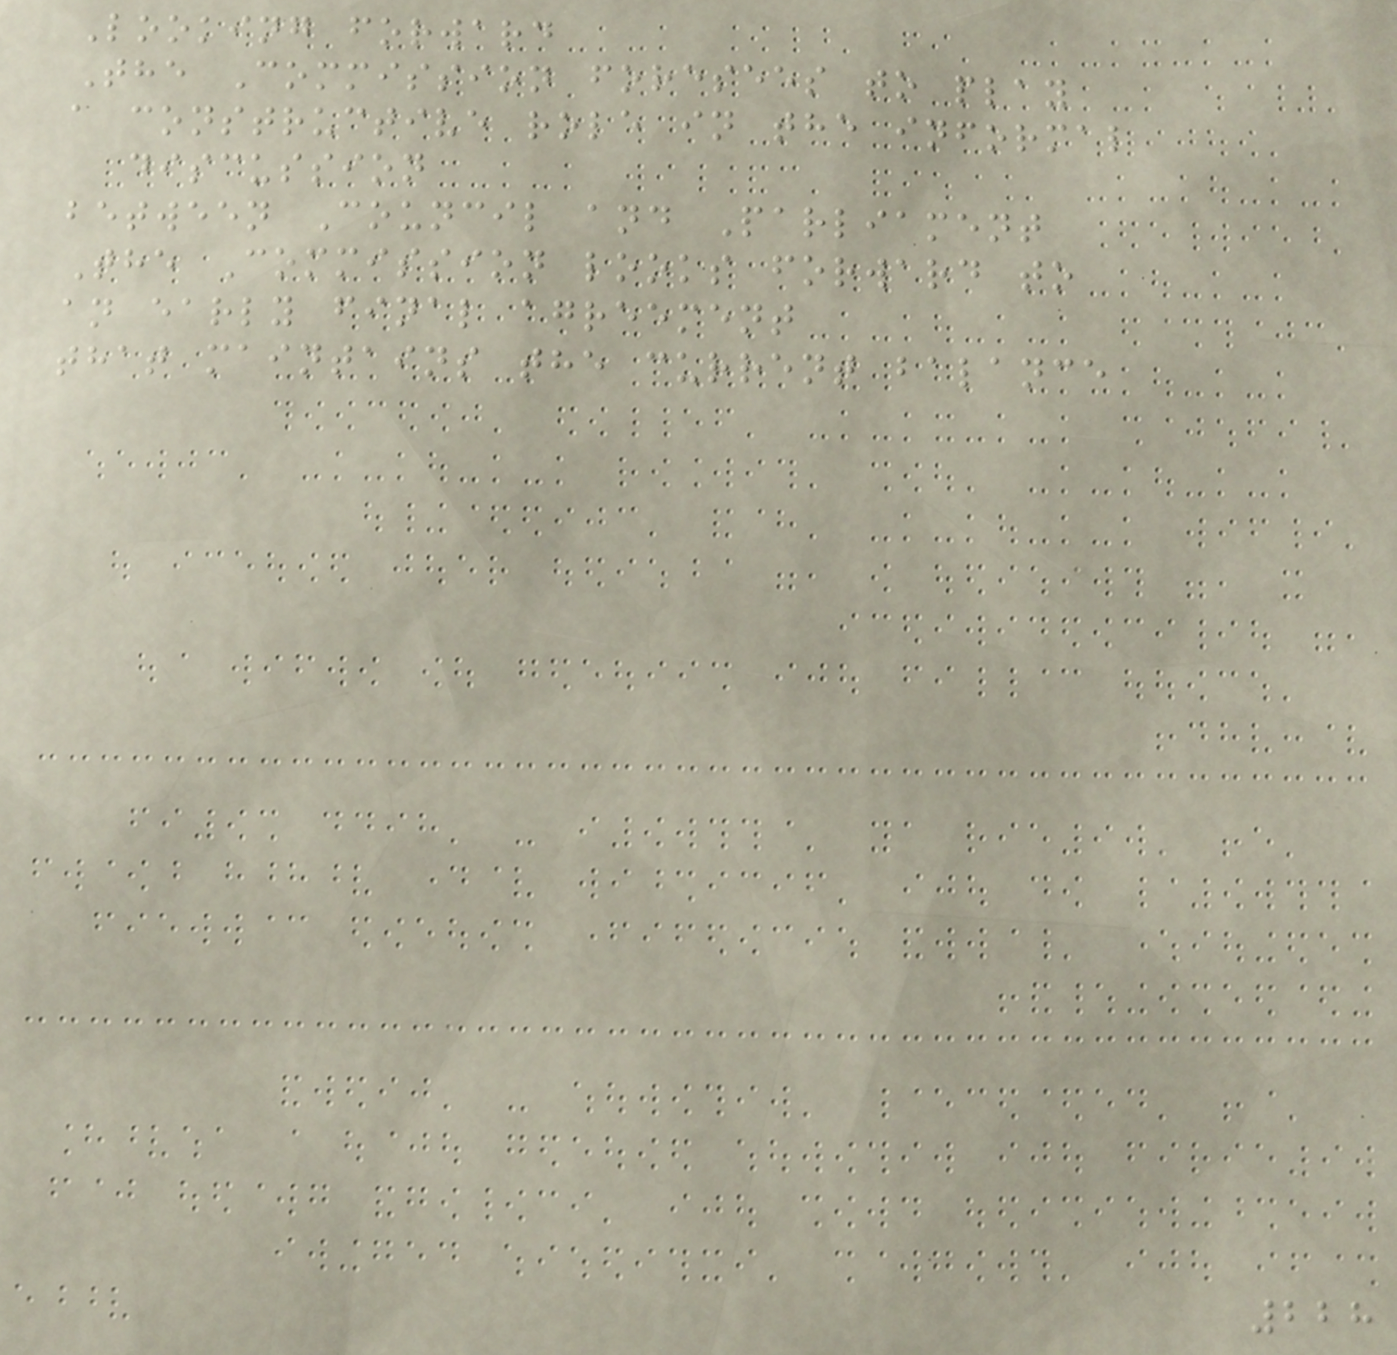Looking forward
The Commission foresees to play
a constructive role in the informal
discussion
between Council and Parliament
The Commission looks forward to
an early final agreement
that maintains the current balance
228
